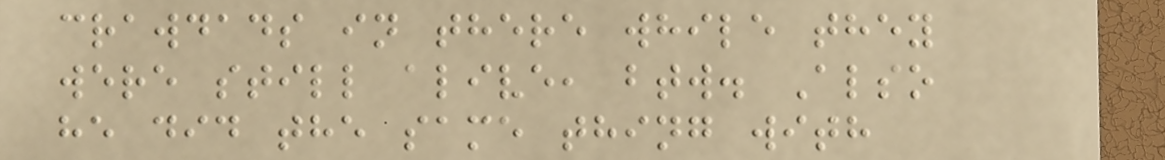crawdads in there while they
were still alive, btw. Also
he did the same thing with
